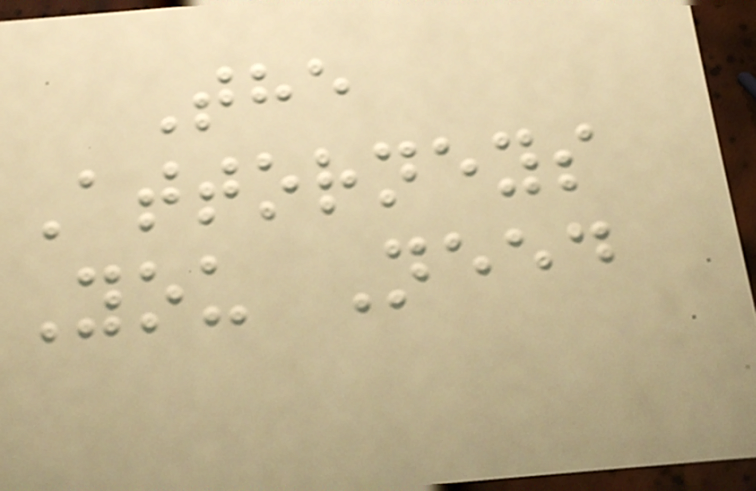The
Attorneys
You Need
